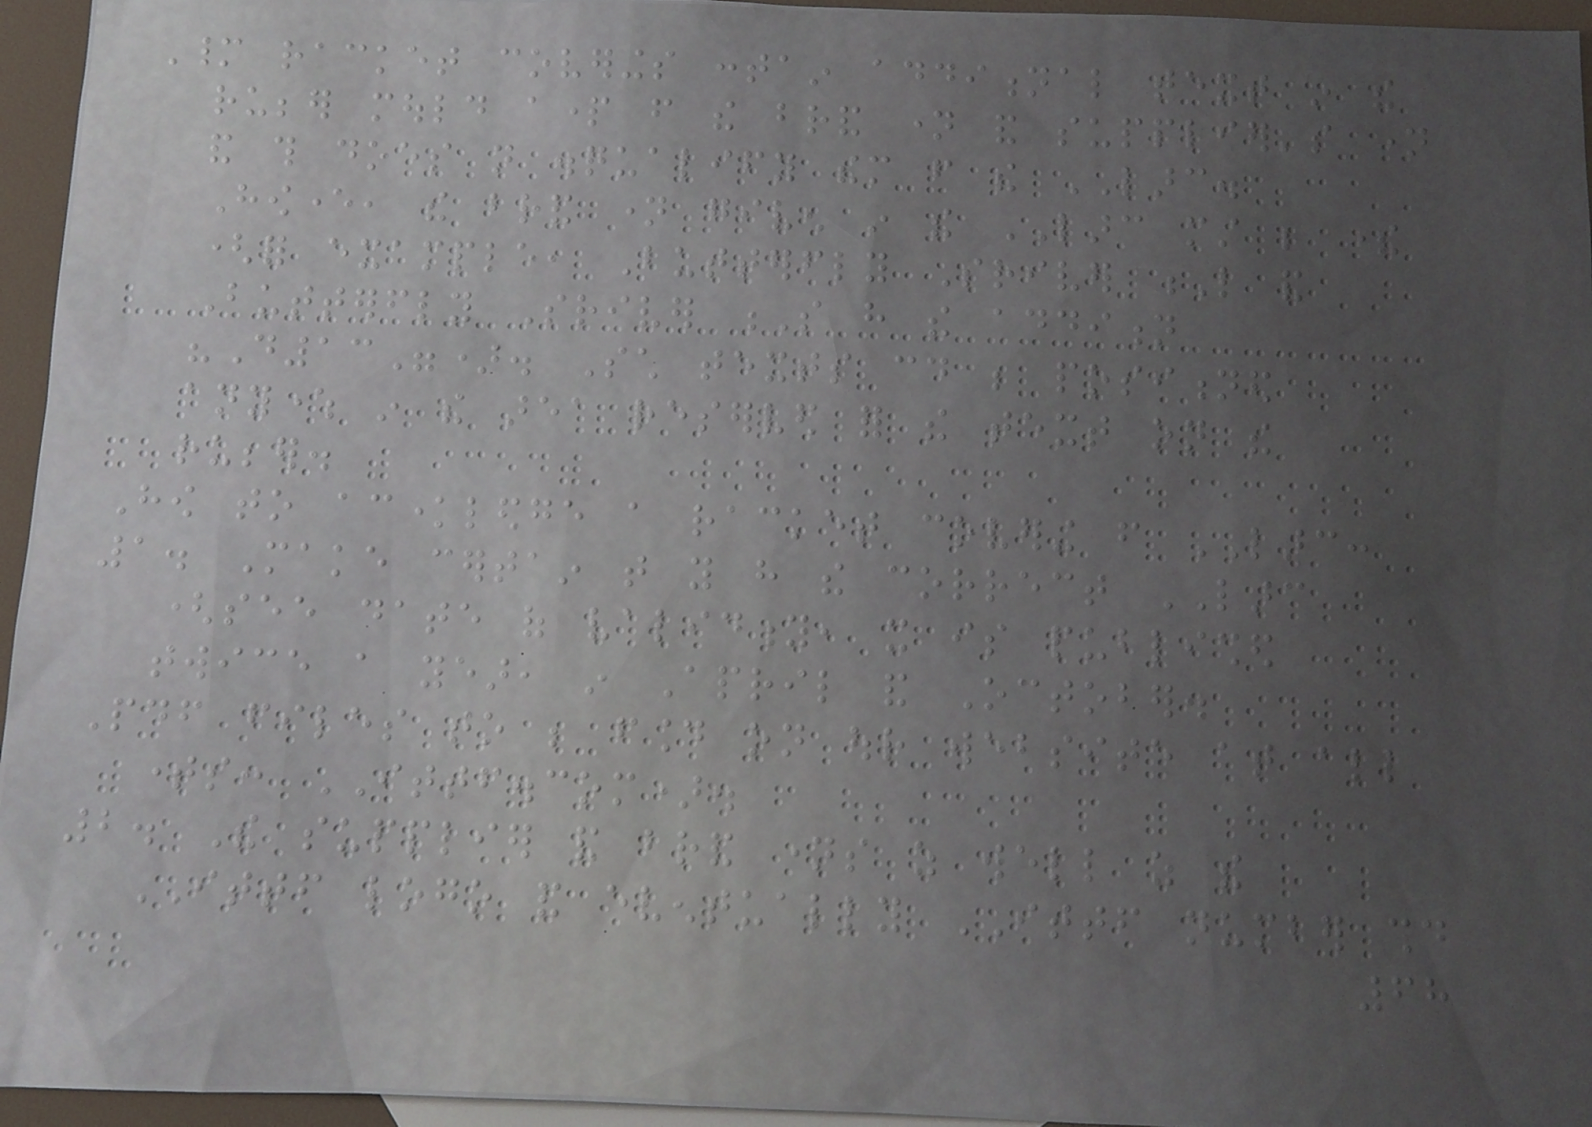Many racket coverings contain additional text in the
rubber mould apart from the brand name and supplier's name
and this does not disqualify them from the LARC.
However, the brand name given in the LARC must be there
(for example, Butterfly Sriver L and
Butterfly Sriver S have the addition
"D13"). Such texts could be positioned
anywhere in the area reserved for the text on the
rubber.
How to acknowledge a racket covering from LARC:
1. Make certain that you have the correct LARC
(see date of validity, it is published
twice a year, in April and October.
Pdf files to be found on our website at all
times: ITTF.com).
2. The supplier and brand names as well as the
ITTF logo and eventually ITTF number should
68
